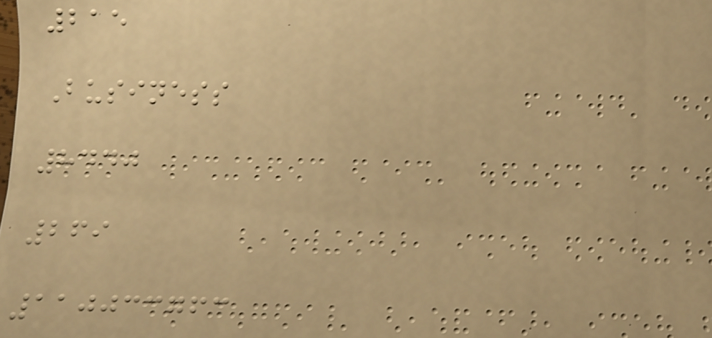215
Business
8440
269
110033763
